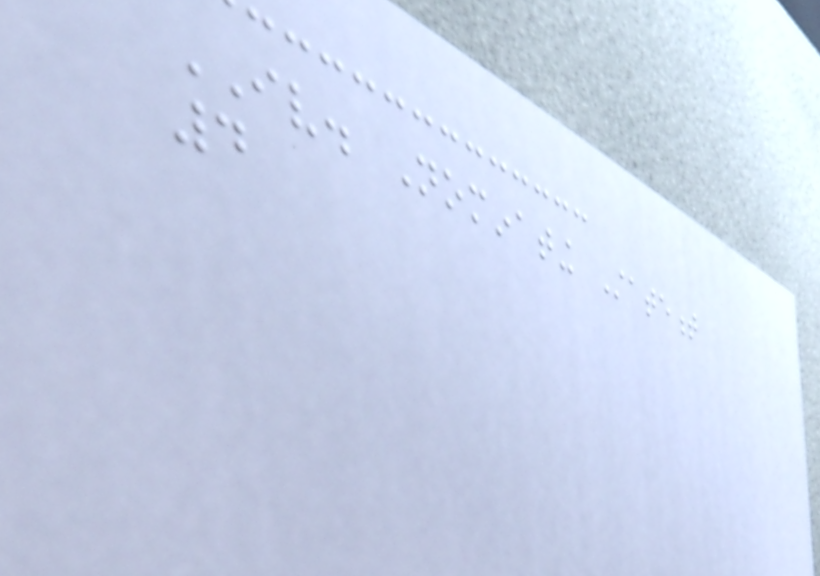IV. Nominating Statement
4
